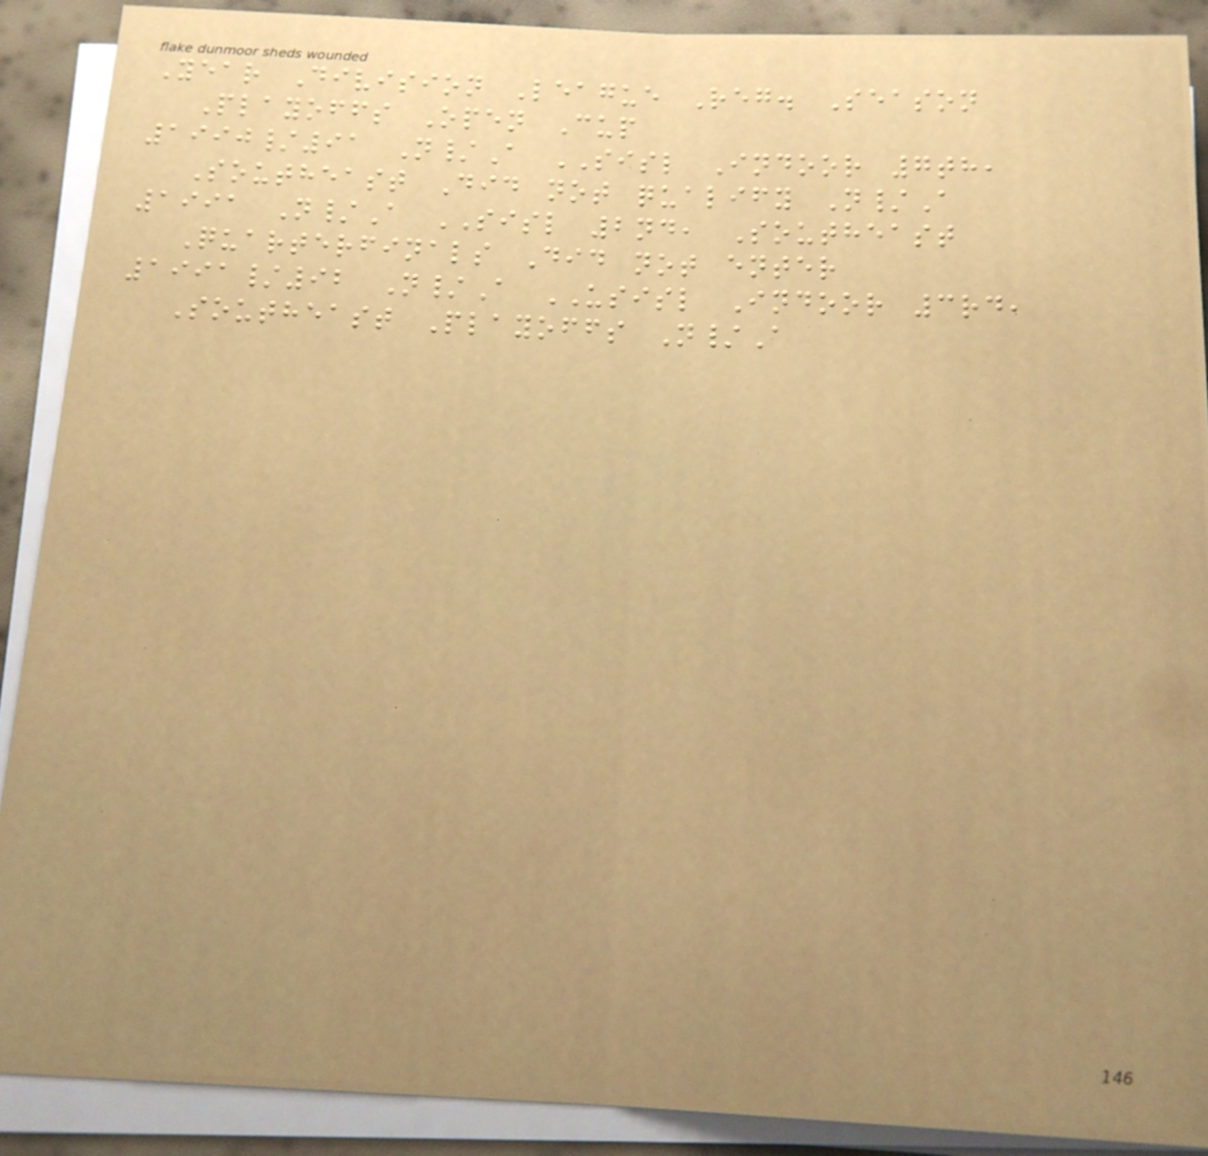Year Division League Reg. Season
Playoffs Open Cup
1990/91 N/A SISL Indoor 7th,
Southeast Did not qualify N/A
1991 N/A SISL 2nd, Southeast
Quarterfinals Did not enter
1991/92 N/A USISL Indoor 3rd,
Southeast Playoffs N/A
